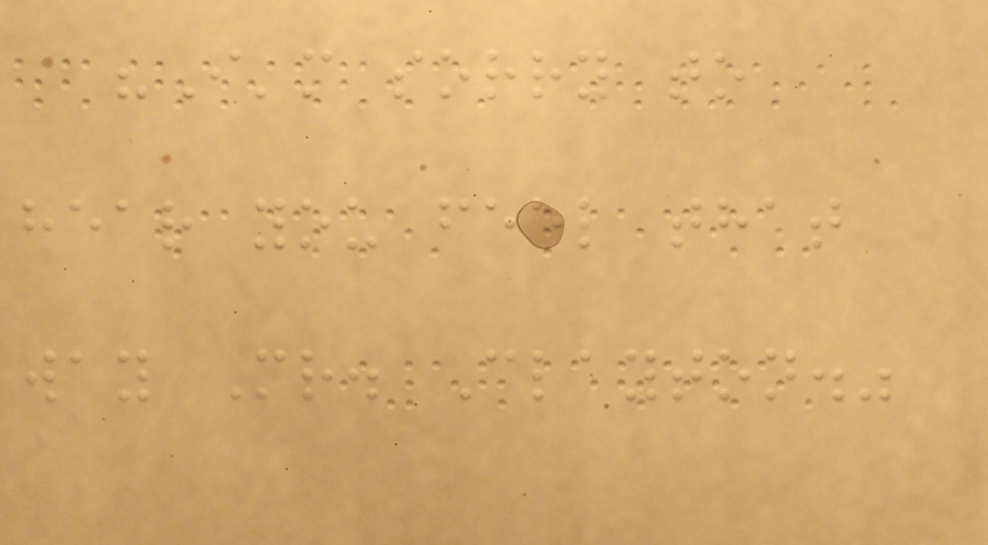"I'm sorry to
hear you feel that
way Mr. Clayton."
